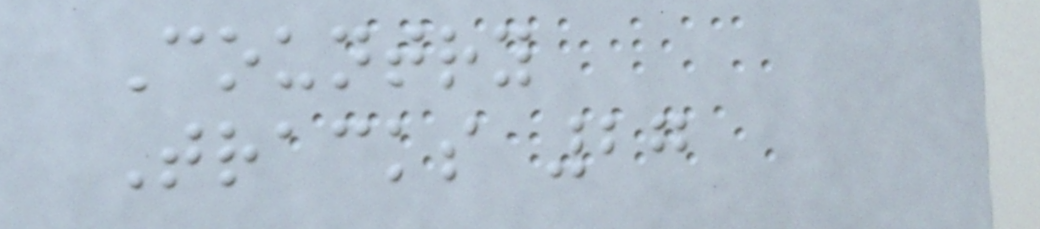Country
Tracks 27
